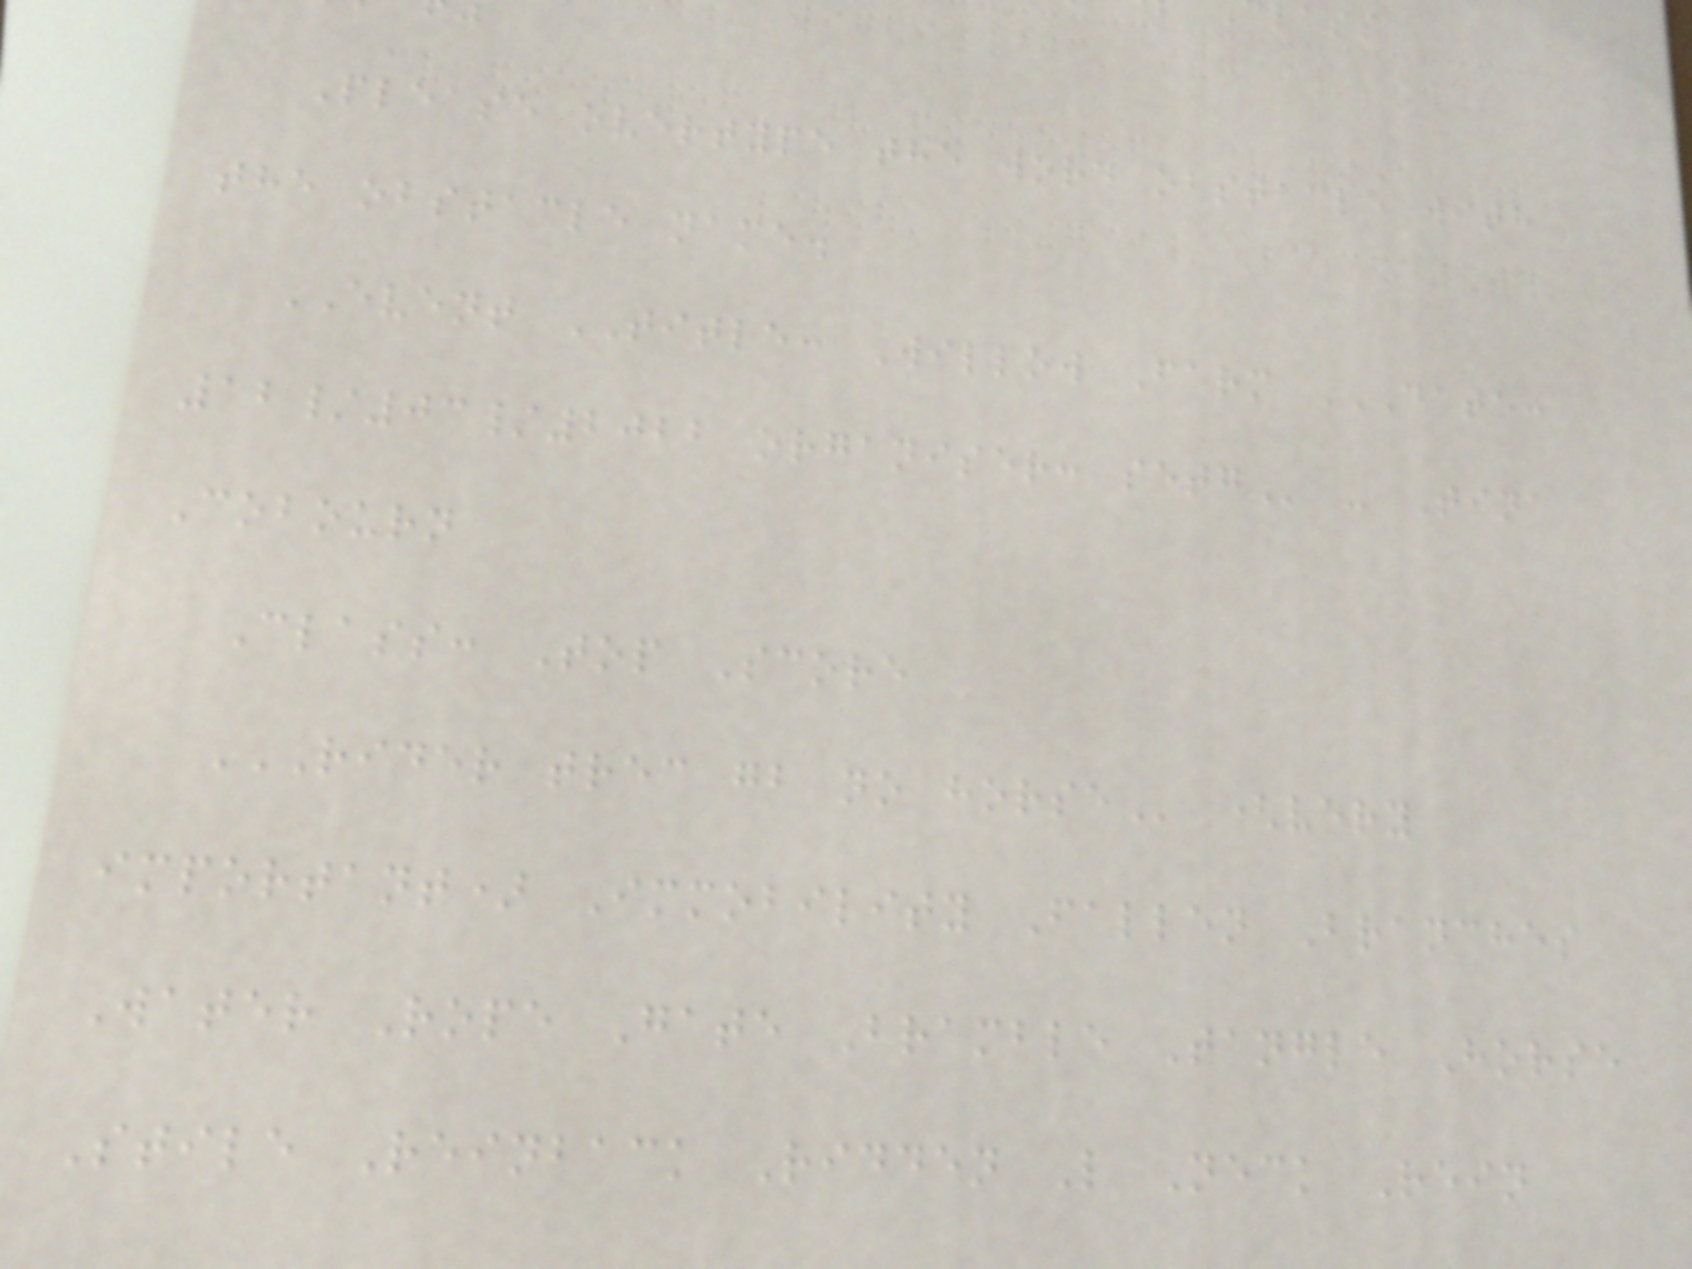Please overtype the word obstacle with
the obstacle name.
EVENT TITLE: Willow Farm DATE:
12/03/2022 organiser:
Cobourn
Class: Top Score
RIDER TREC GB NO HORSE (very
important) Immobility Fallen Branches
Water Rope Gate Bramble Tangle Horse
Stile Reinback Ridden L Neck Rein
